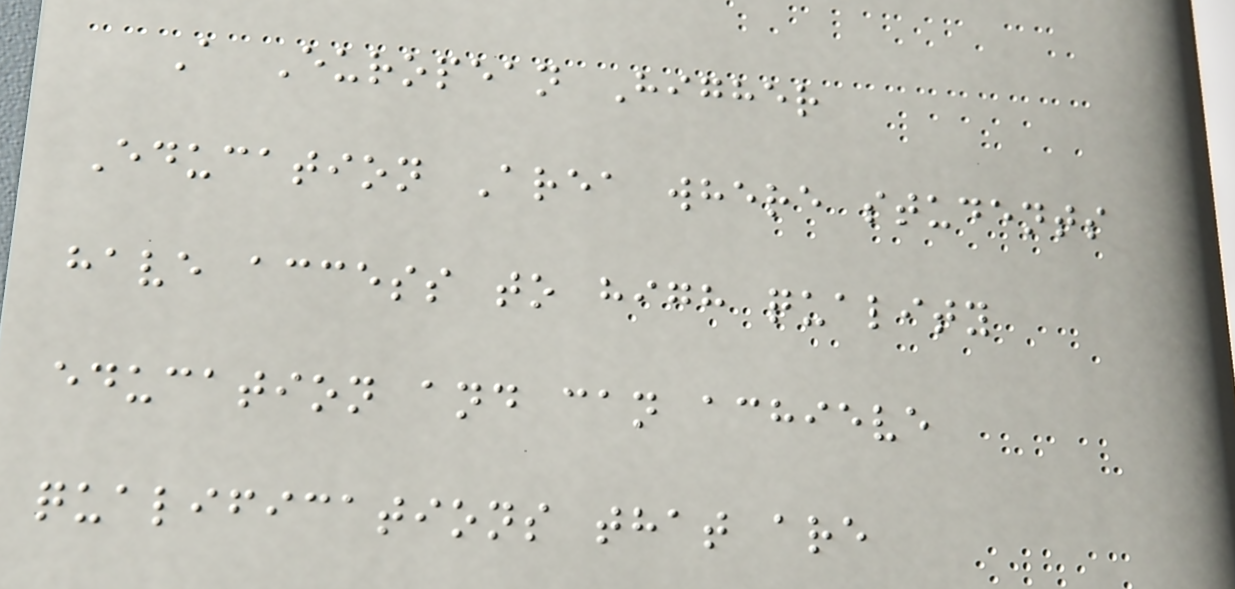A European Higher
Education Area where students
have access to high quality
education and can achieve
qualifications that are
